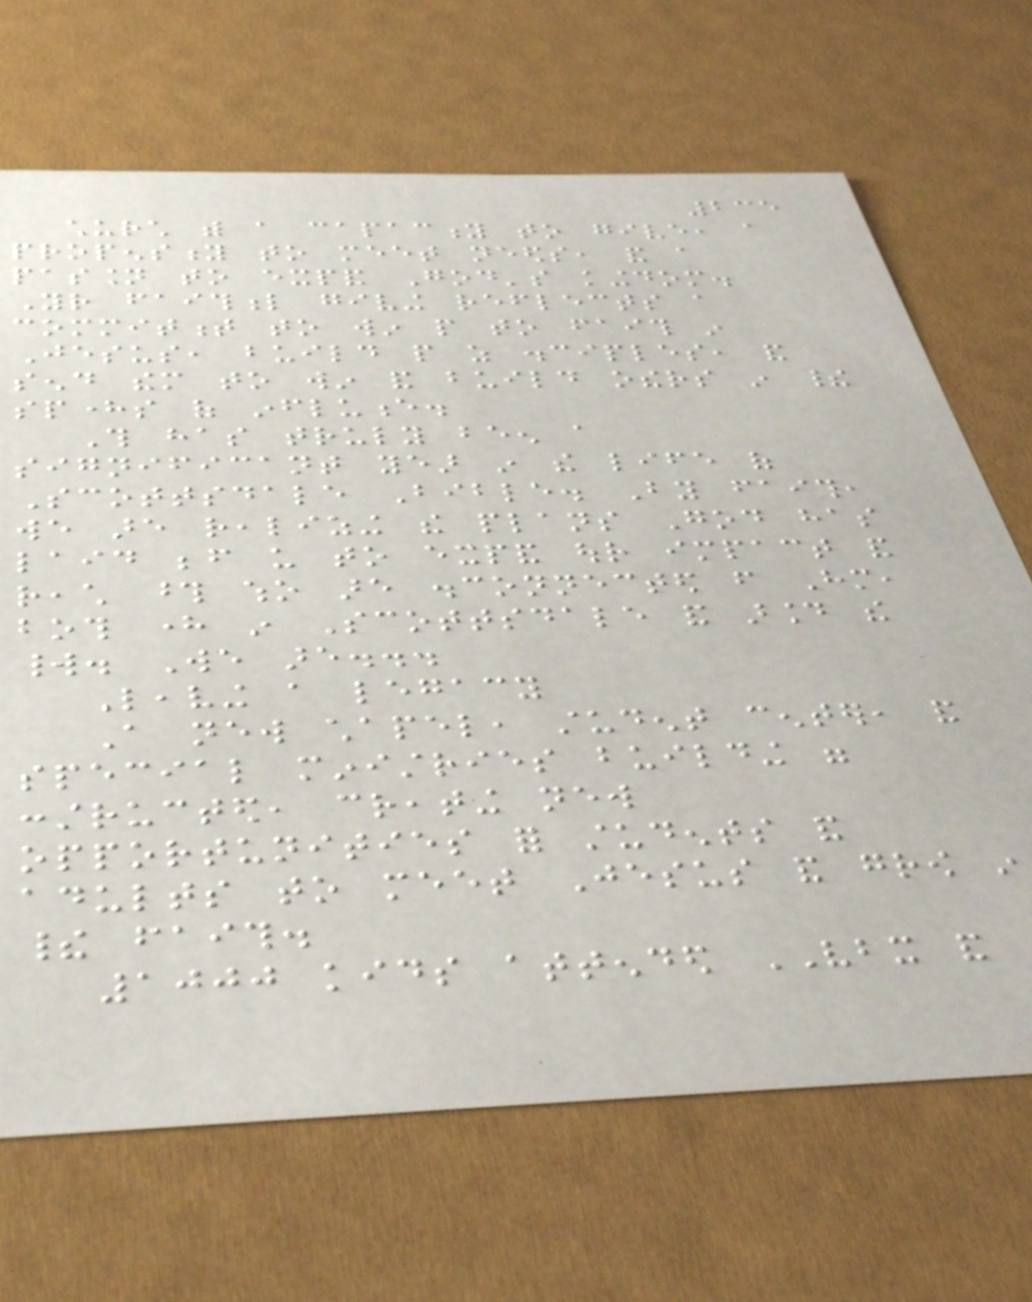235
church with a capacity to give, a
propensity to meet needs, and a
passion to expand God's kingdom.
Your faithful giving reflects a
commitment to win people to faith in
Jesus, build people as disciples, and
send them to win and build others in their
spheres of influence.
This has truly been a
significant year in the life of
Scottsdale Bible. By faith,
we are realizing the plans God has
laid before us to expand our impact and
reach those who are disconnected from Him,
both here in Scottsdale and around the
world. We are...
Leaving a legacy
A new chapel, student center, and
special ministries building were
constructed, creating new
opportunities for students and
adults to meet Jesus and grow in
their faith.
1000 kids attended VBX and
